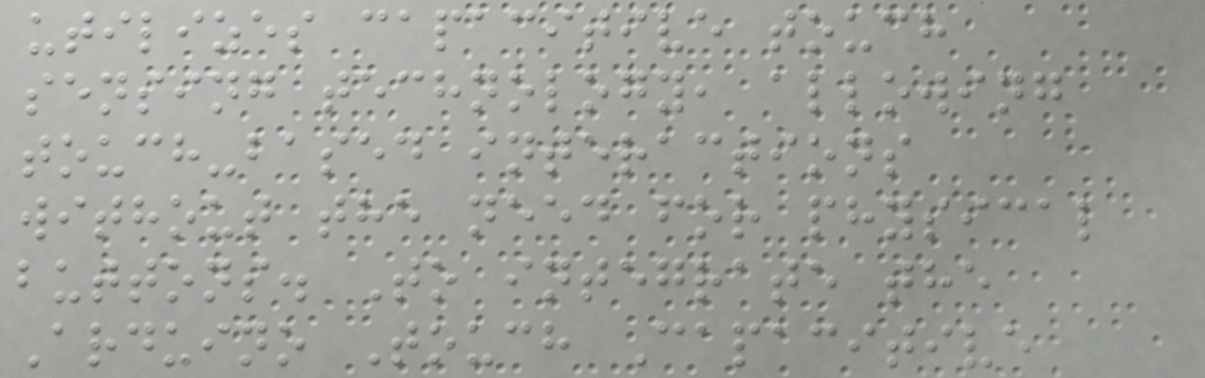utilizes capacitive touch
sensing technology, allowing
touch-based interactions
without the need for physical
buttons. To integrate the
Arduino Touch Capacitive
